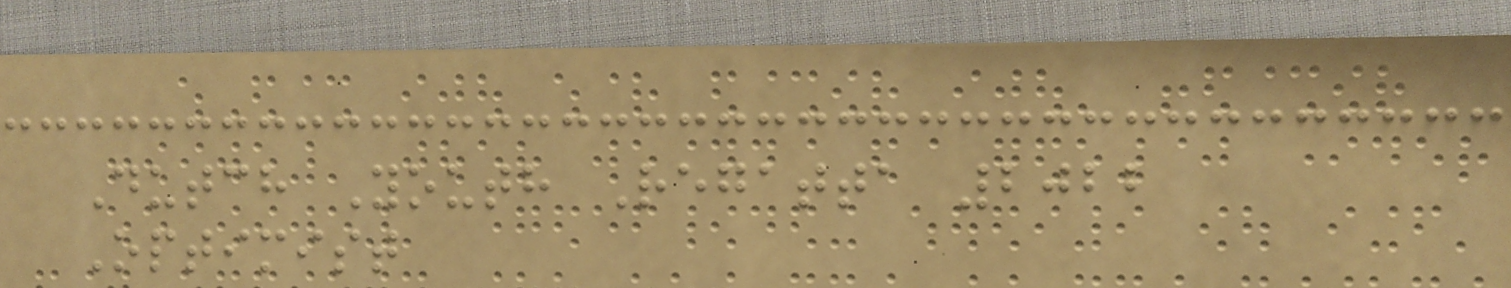Dutch Youth Regatta 2022
Optimist
